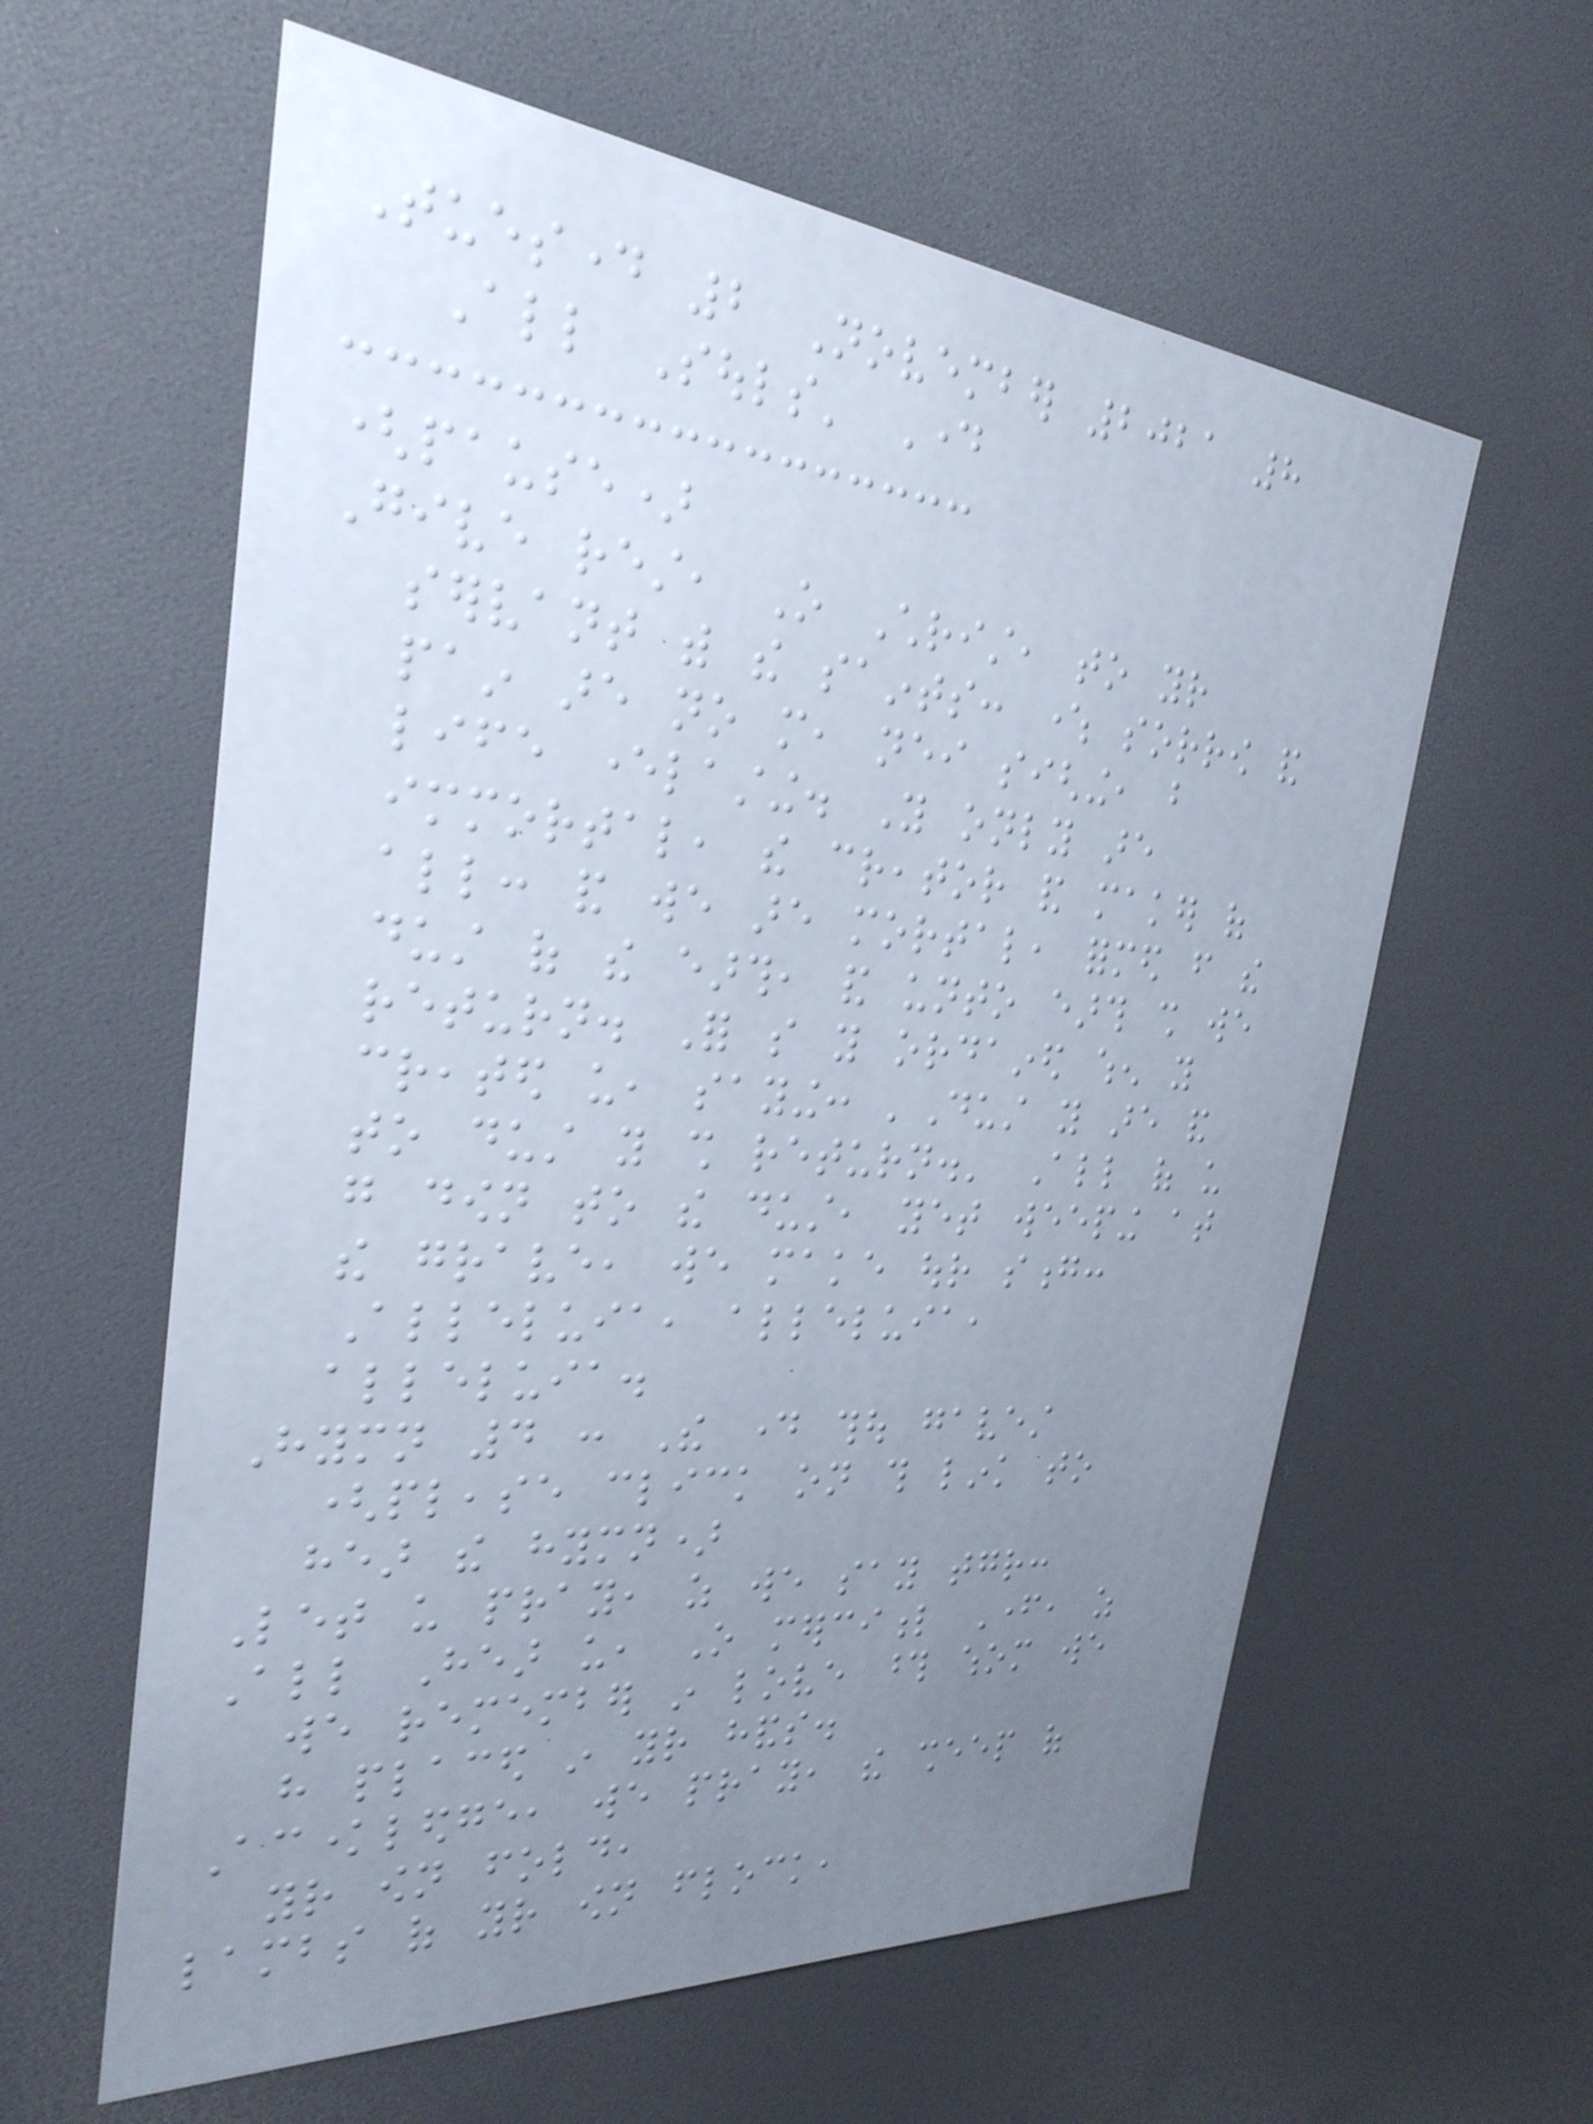Tuesday 2 November 2021 8
All Souls' Day
(pause)
Give rest, O Christ, to your
servant with the saints: where sorrow and
pain are no more, neither sighing, but
life everlasting. You only are
immortal, the creator and maker of
all: and we are mortal, formed from the
dust of the earth, and unto earth shall we
return. For so you ordained when you
created us, saying: 'Dust you are and
to dust you shall return.' All of us
go down to the dust, yet weeping at
the grave, we make our song:
Alleluia, alleluia,
alleluia.
Hymn 4 : The day thou gavest
(please click on this link to
hear the hymn)
Let us pray, as we say together:
All Hear us, O merciful Father, as
we remember in love those whom we
have placed in your hands.
Acknowledge, we pray, the sheep of
your own fold,
lambs of your own flock,
